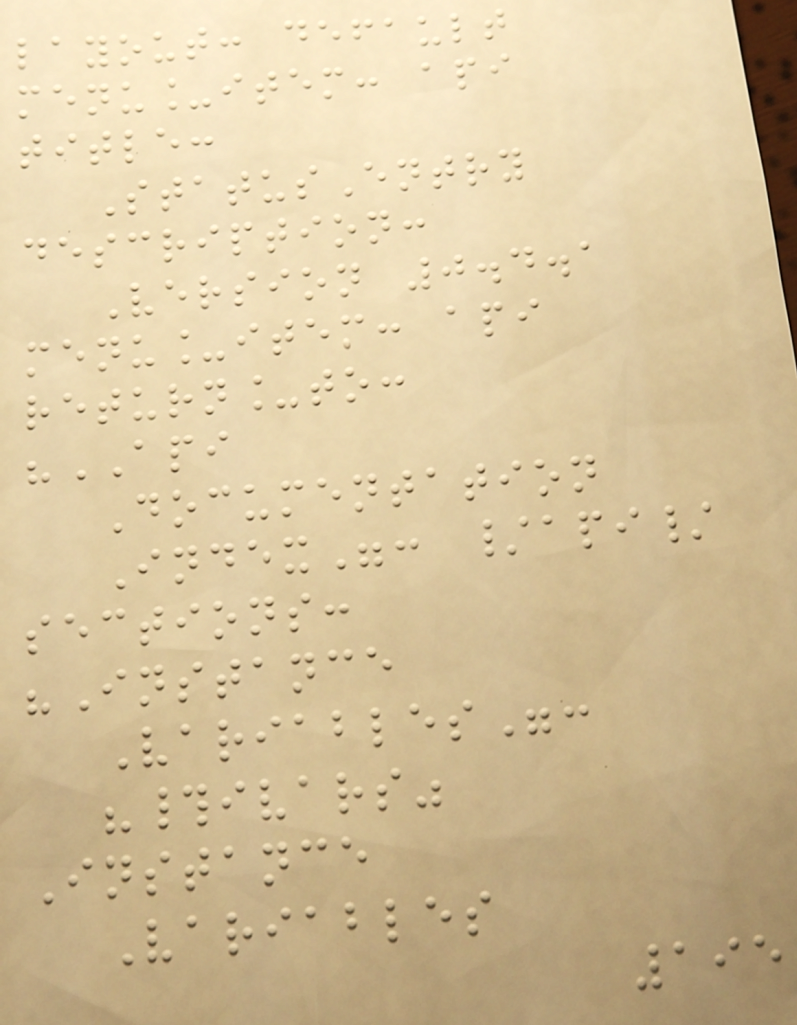layout: default
menu_item: api
title:
StatusEntry
description:
Version 0.4.1
menu_item: api
return_to:
"API
Documentation
Index": /api/
sections:
"Instance
Variables":
"#ivars"
Instance
Variables
195
